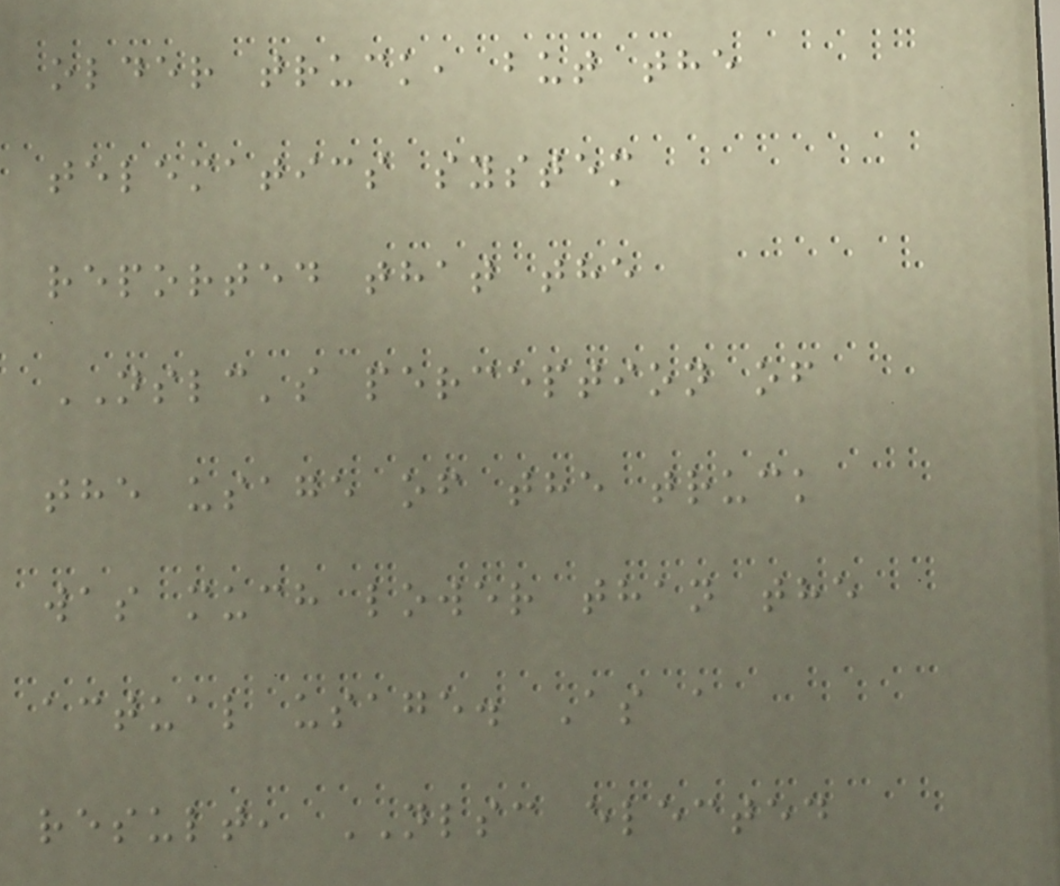older truck, but the
telematics system
reported that the
NSLC's perception of
the usage of the truck
was much lower than the
actual usage. As a
result, NLSC elected
